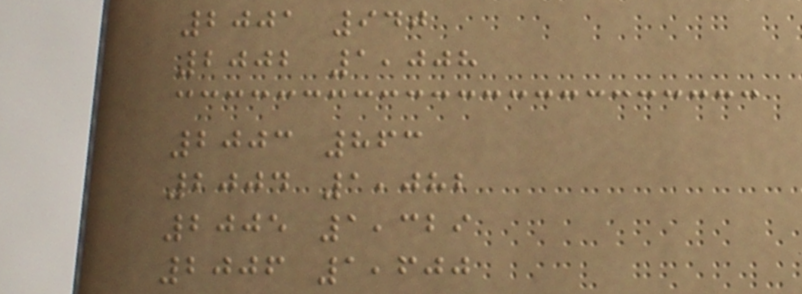2001 940
2002 1,008
2003 863
2004 1,082
2005 1,329
2006 1,600
